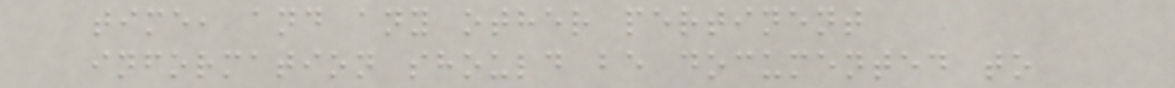time, and any other pertinent
information should be documented to
